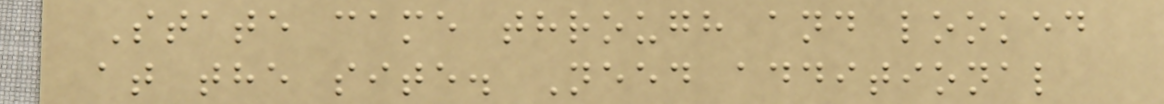State came through and looked
at the site. Need additional
